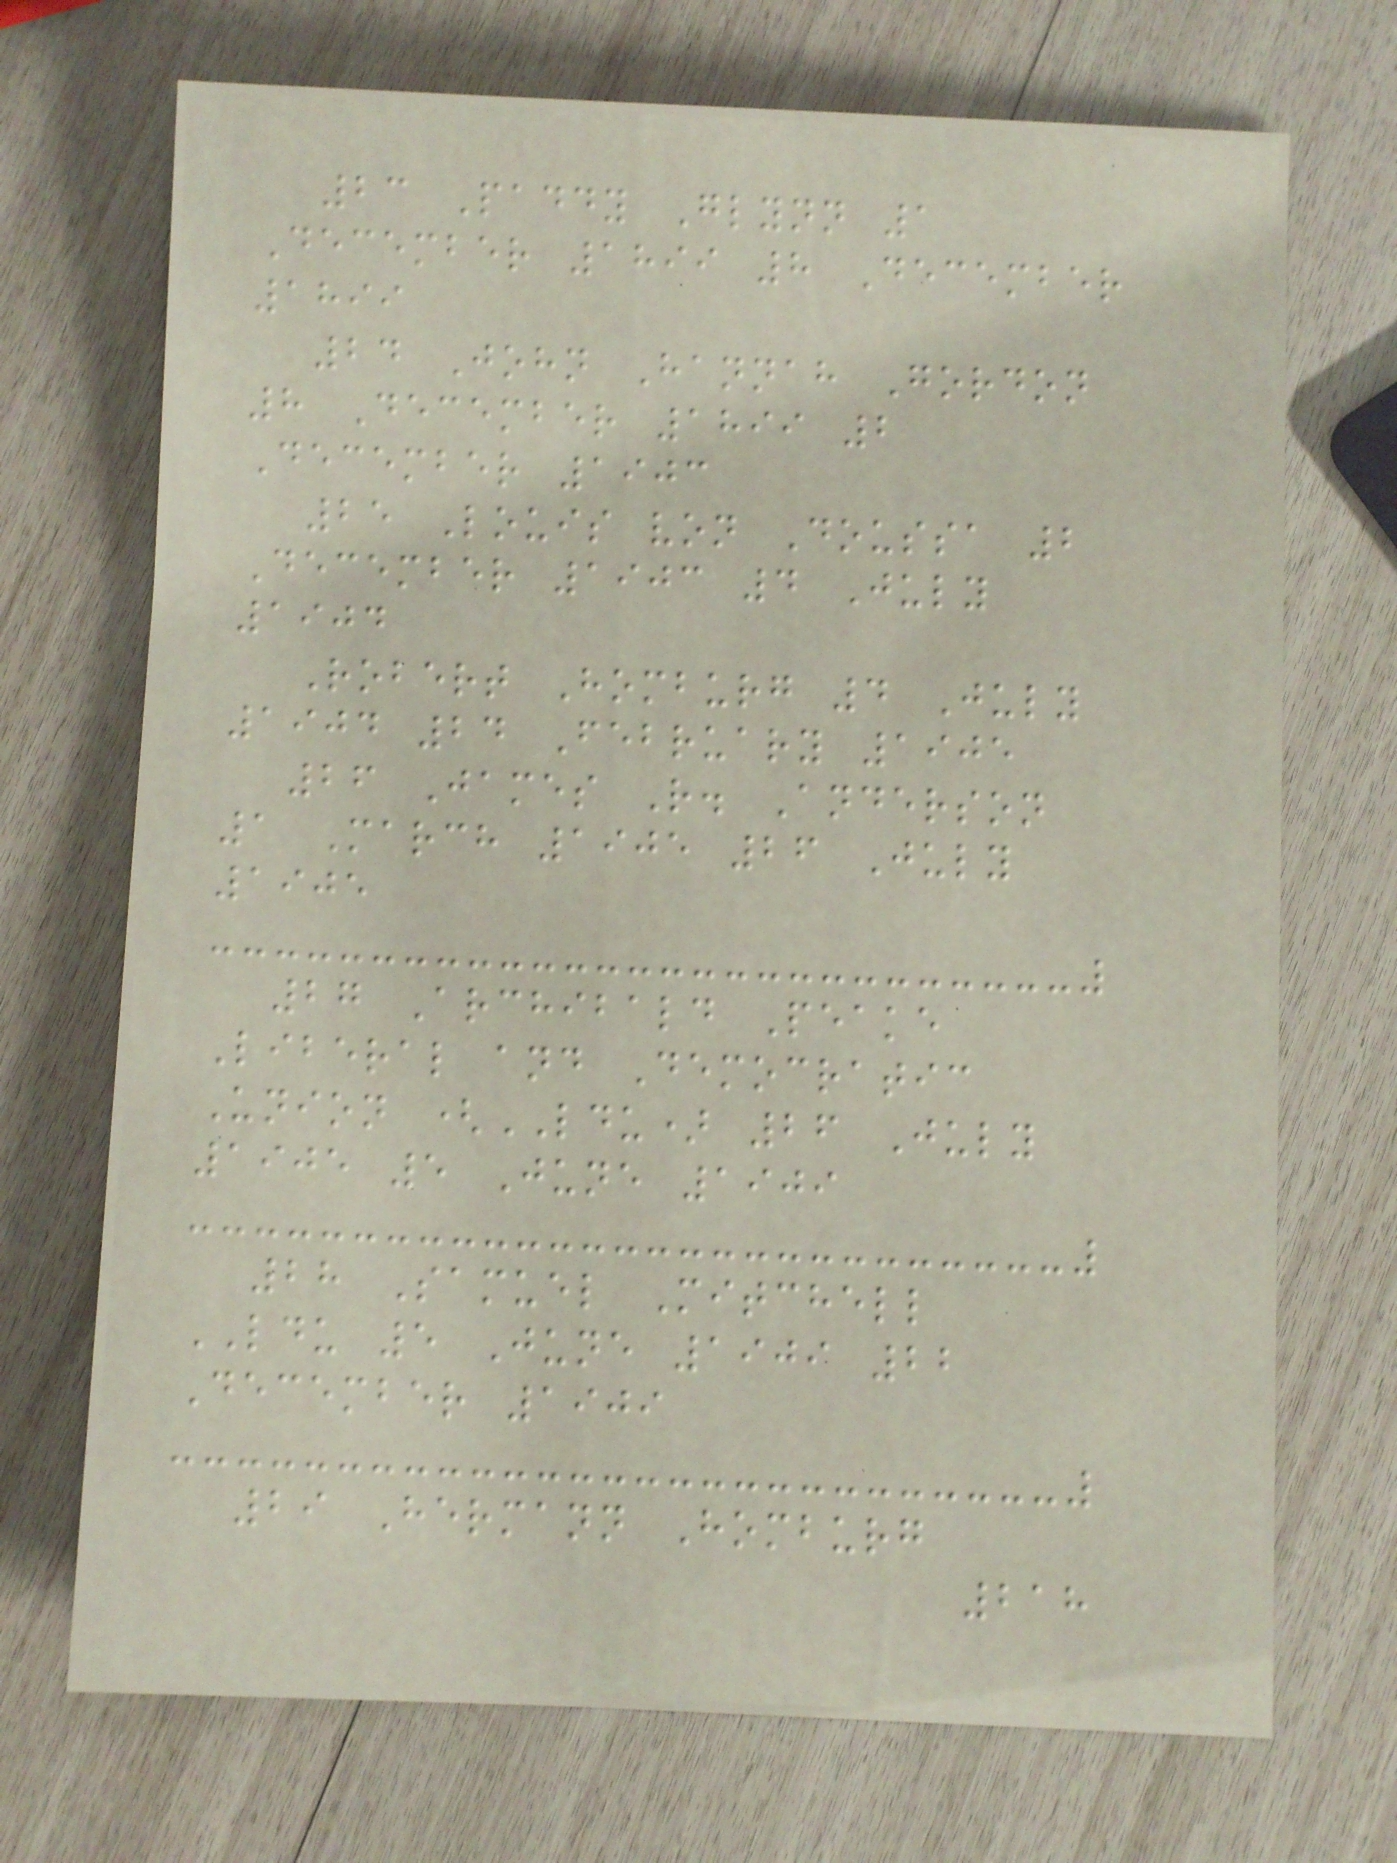23 Paddy Glynn 1
December 1899 8 December
1899
24 John Hannah Gordon
8 December 1899 2
December 1903
25 Louis von Doussa 2
December 1903 4 July
1904
Robert Homburg 4 July
1904 24 February 1905
26 James R. Anderson
1 March 1905 26 July
1905
27 Archibald Peake
Liberal and Democratic
Union (LDU) 26 July
1905 5 June 1909
28 Samuel Mitchell
LDU 5 June 1909 22
December 1909
29 Hermann Homburg
218
